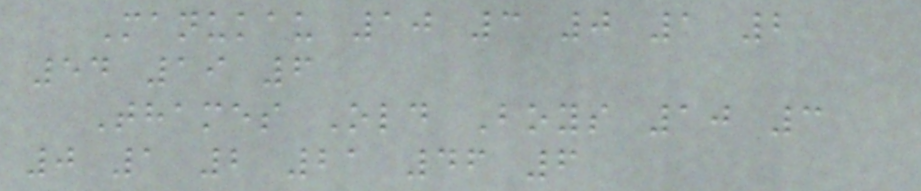Manukau 10 3 0 1 2
54 19 6
Thames Old Boys 10 3
0 1 2 21 46 6
